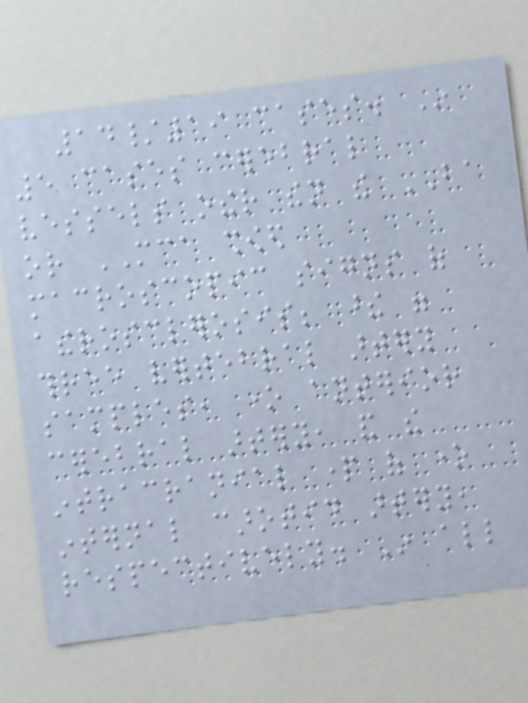14/19 cases. In
5 cases cerebral
vessels other then the BA
or MCA showed
macroscopic signs of
atherosclerosis; these were
three vertebral artery
samples, one anterior
cerebral artery, and the
intracranial part of one
internal carotid artery,
respectively. In all
